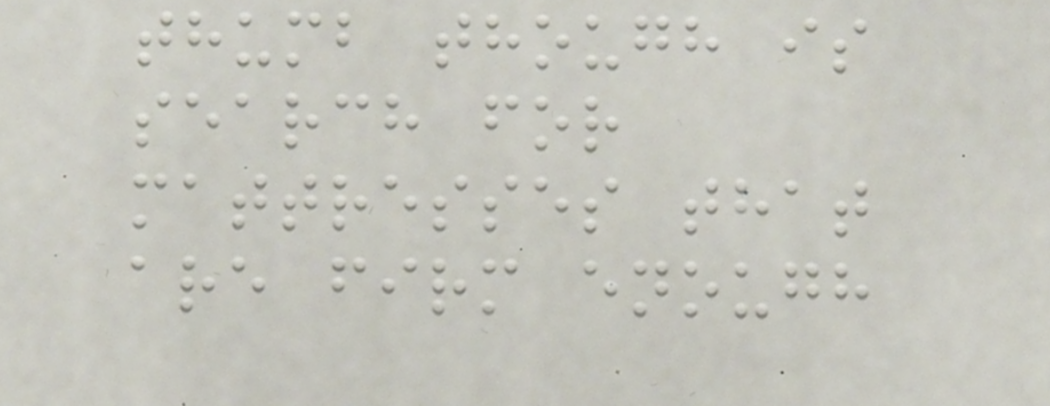thumb though is
search for
mattresses that
are firm enough
